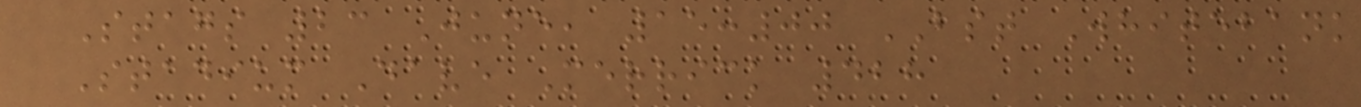Stags 23 June, 15:00 BST Whitebank
Stadium Dave Merrick 428
